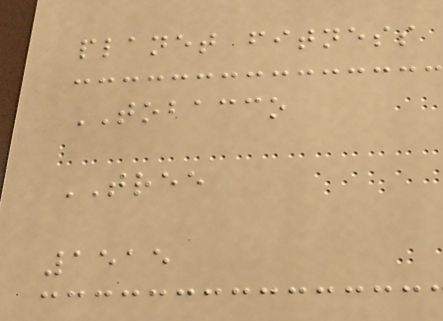planet fitness
TOBACCO
TREE
1515
